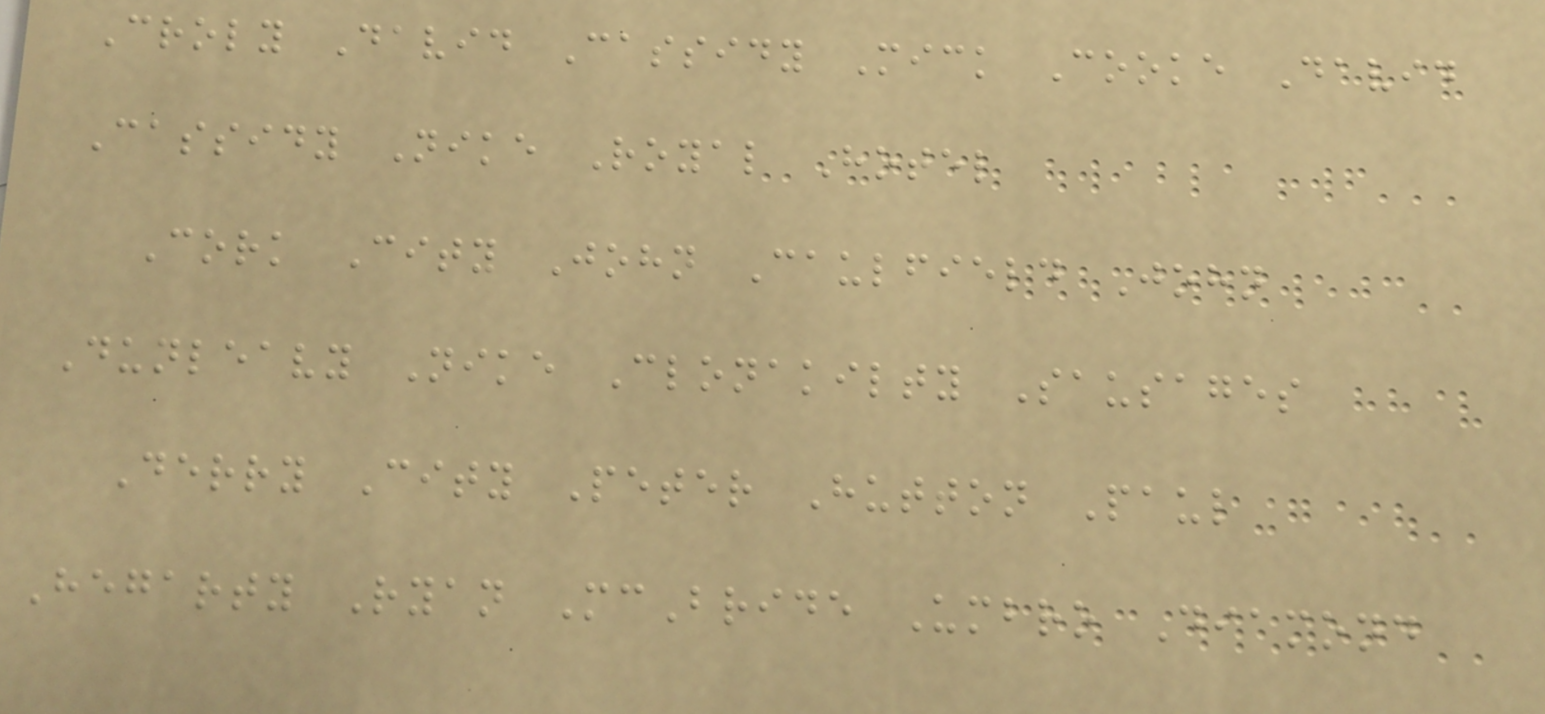Croly David Cassidy Mick Cooke David
Cassidy Nike Royal Hotel
Cork City John Caulfield John
Dunleavy Nike Clonakilty Sausages
Derry City Peter Hutton Paul
Hegarty Ryan McBride Umbro Diamond
